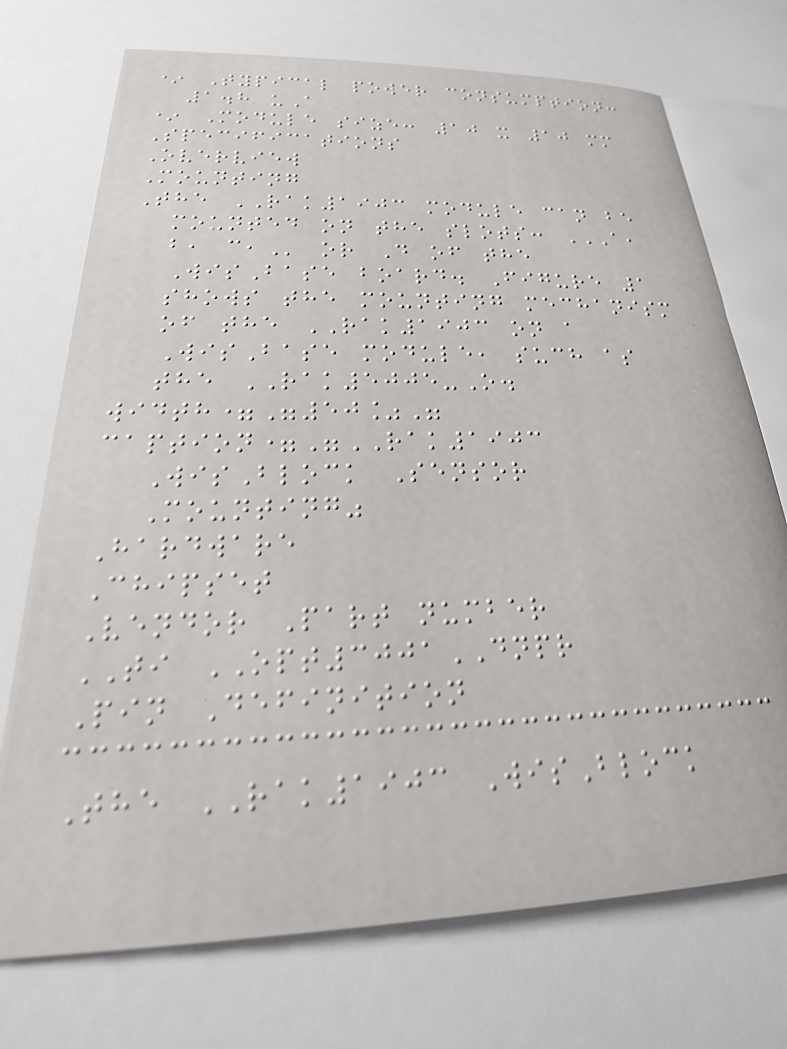* Typical power consumption:
1.8 uA
* Module size: 10 x 10 mm
Specifications
Overview
Mounting
The RAK1903 module can be
mounted on the slots: A,
B, C, or D of the
WisBase board. Figure 1
shows the mounting mechanism
of the RAK1903 on a
WisBase module, such as
the RAK5005-O.
width="50%"
caption="RAK1903
WisBlock Sensor
Mounting"
Hardware
Chipset
Vendor Part number
TI OPT3001DNPR
Pin Definition
The RAK1903 WisBlock
